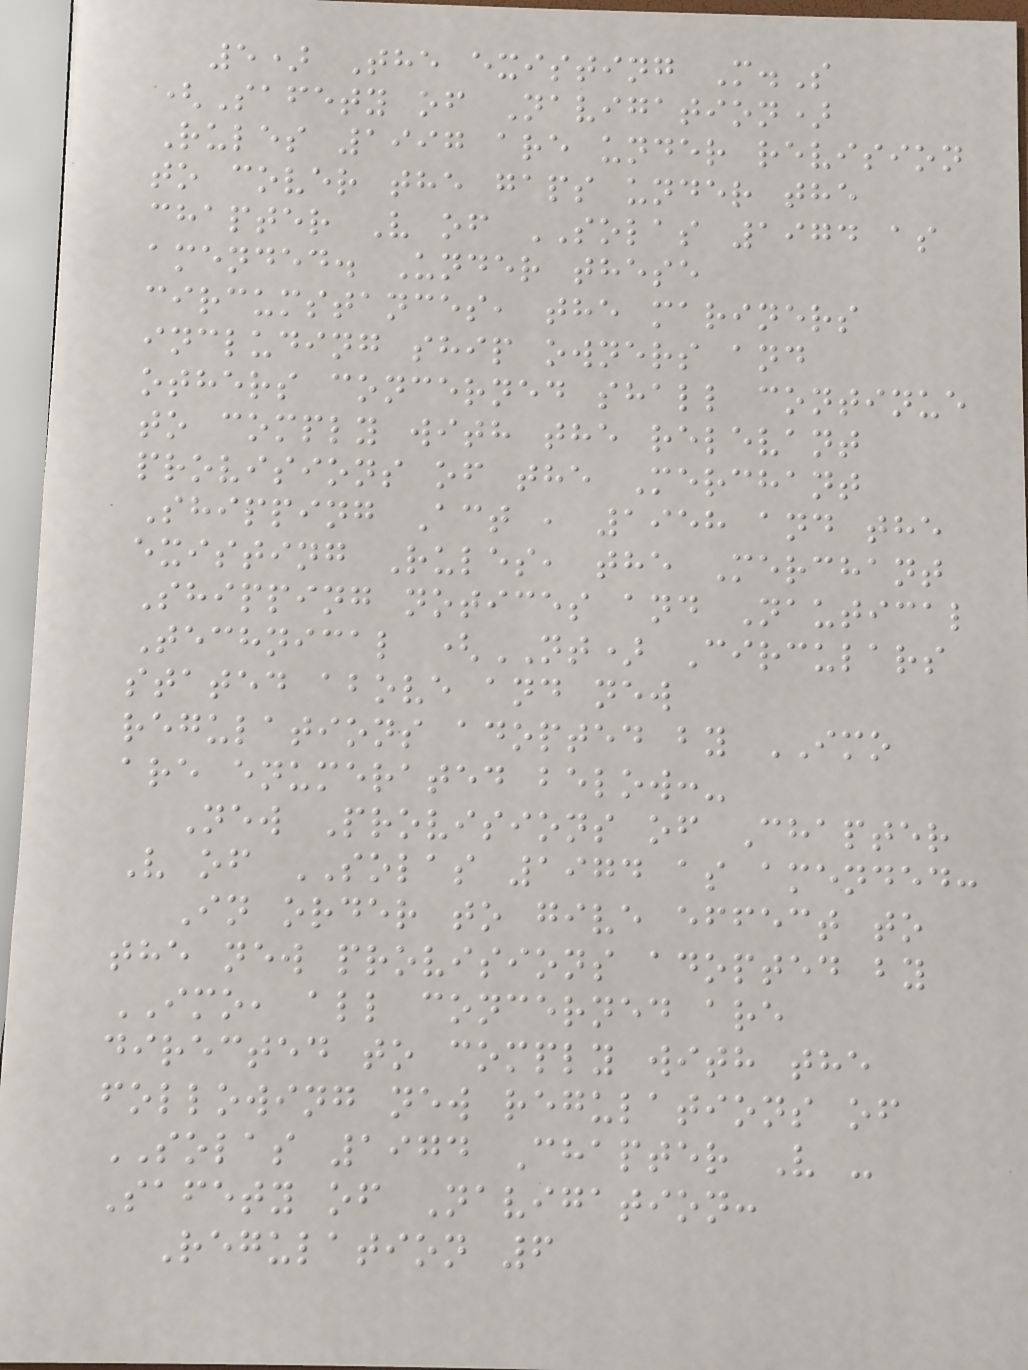5) The existing M.S
(Safety of Navigation)
Rules 1997 are under revision
to cover the gaps under the
chapter V of SOLAS 1974 as
amended. Under these
circumstances, the mariners
including ship owners and
others concerned shall continue
to comply with the relevant
provisions of the Merchant
Shipping Act , 1958 and the
existing Rules, the Merchant
Shipping notices and Nautical
Technical (NT) Circulars
stated above and new
regulations adopted by IMO
are enumerated below:-
New Provisions of Chapter
V of SOLAS 1974 as amended:
In order to give effect to
the new provisions adopted by
IMO, all concerned are
directed to comply with the
following new regulations of
SOLAS 1974 Chapter V -
Safety of Navigation:
Regulation 6
